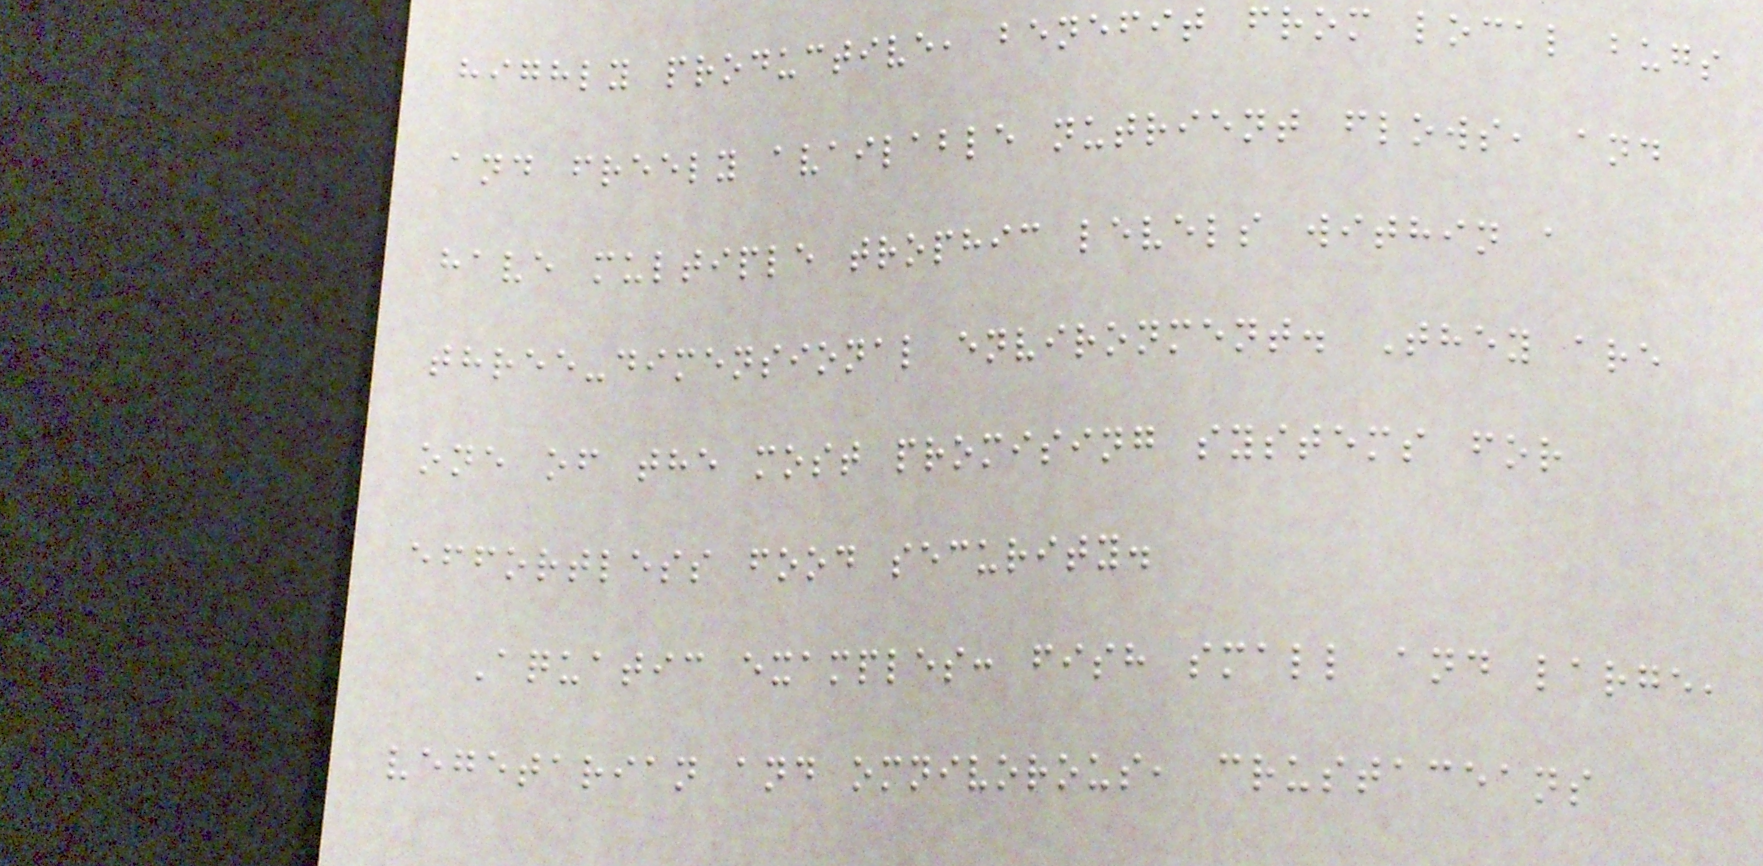highly productive, benefit from local bugs
and freely available nutrient flows, and
have multiple trophic levels within a
three-dimensional environment. They are
one of the most promising systems for
effortless food security.
Aquatic examples: fish small and large,
vegetarian and omnivorous, crustaceans
